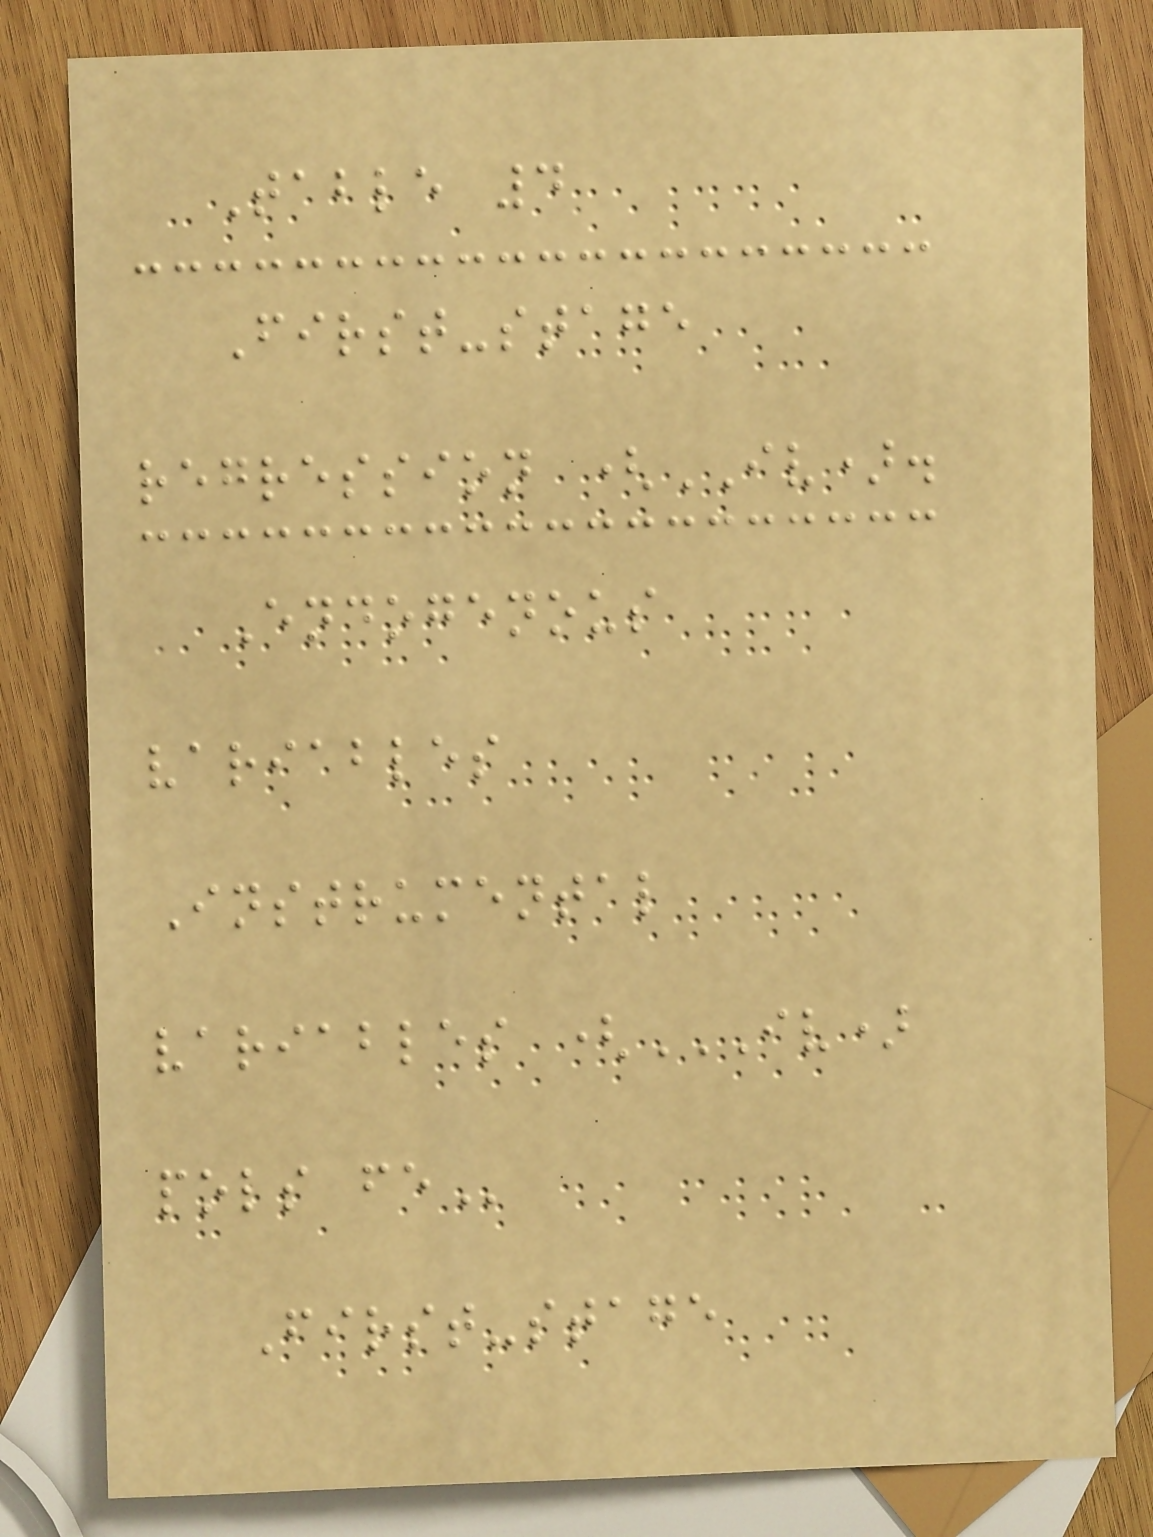Table 4
First-stage
regression (IV).
Endogenous
variables
Instrumental
variables (IV)
POLS FE
First-stage
